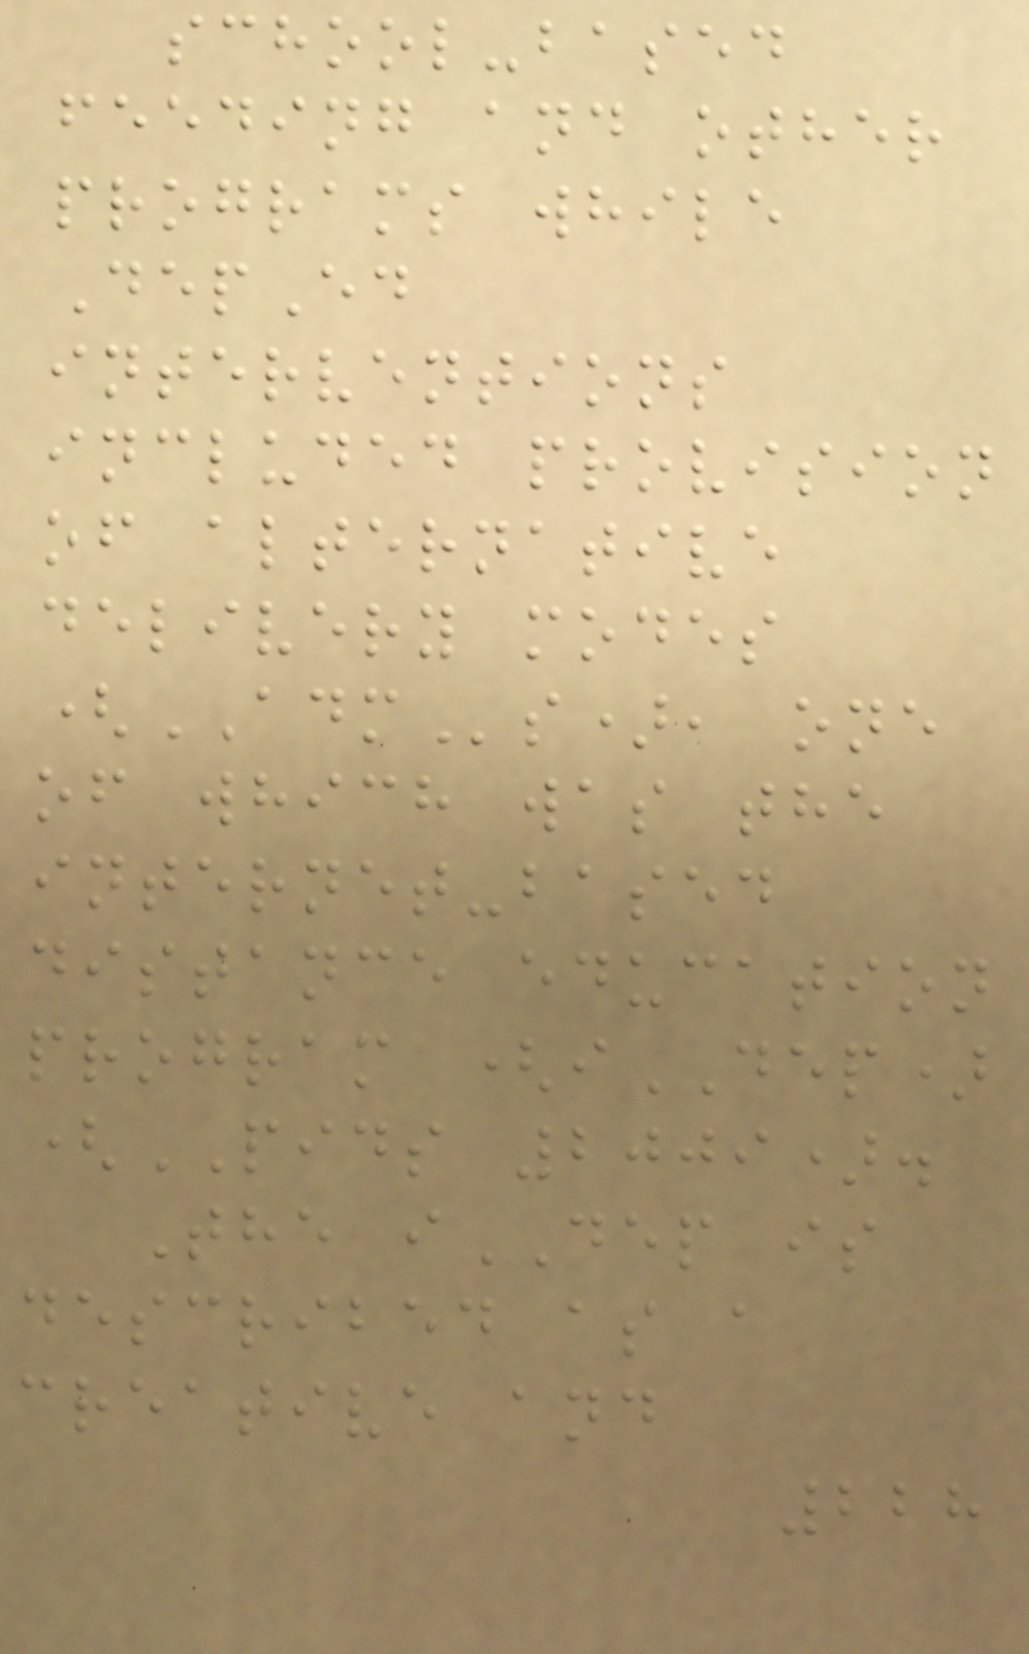school-based
feeding and other
programs while
DepEd
interventions
included provision
of alternative
delivery modes
(ADMs), one
of which was the
internet-based
distance education
program (iDEP)
(PIDS 2009).
The iDEP is
described as a
creative and
228
